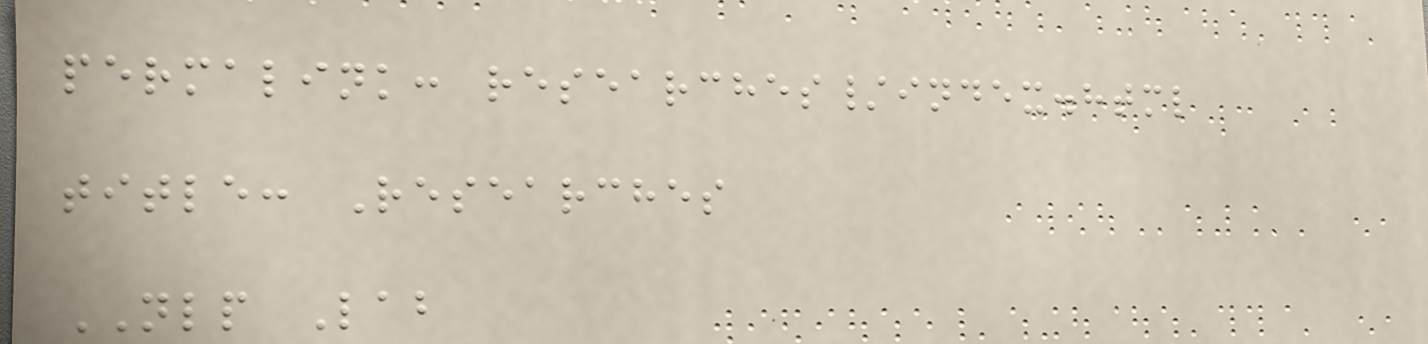permalink: researches/index.html
title: Researches
NLP Lab
